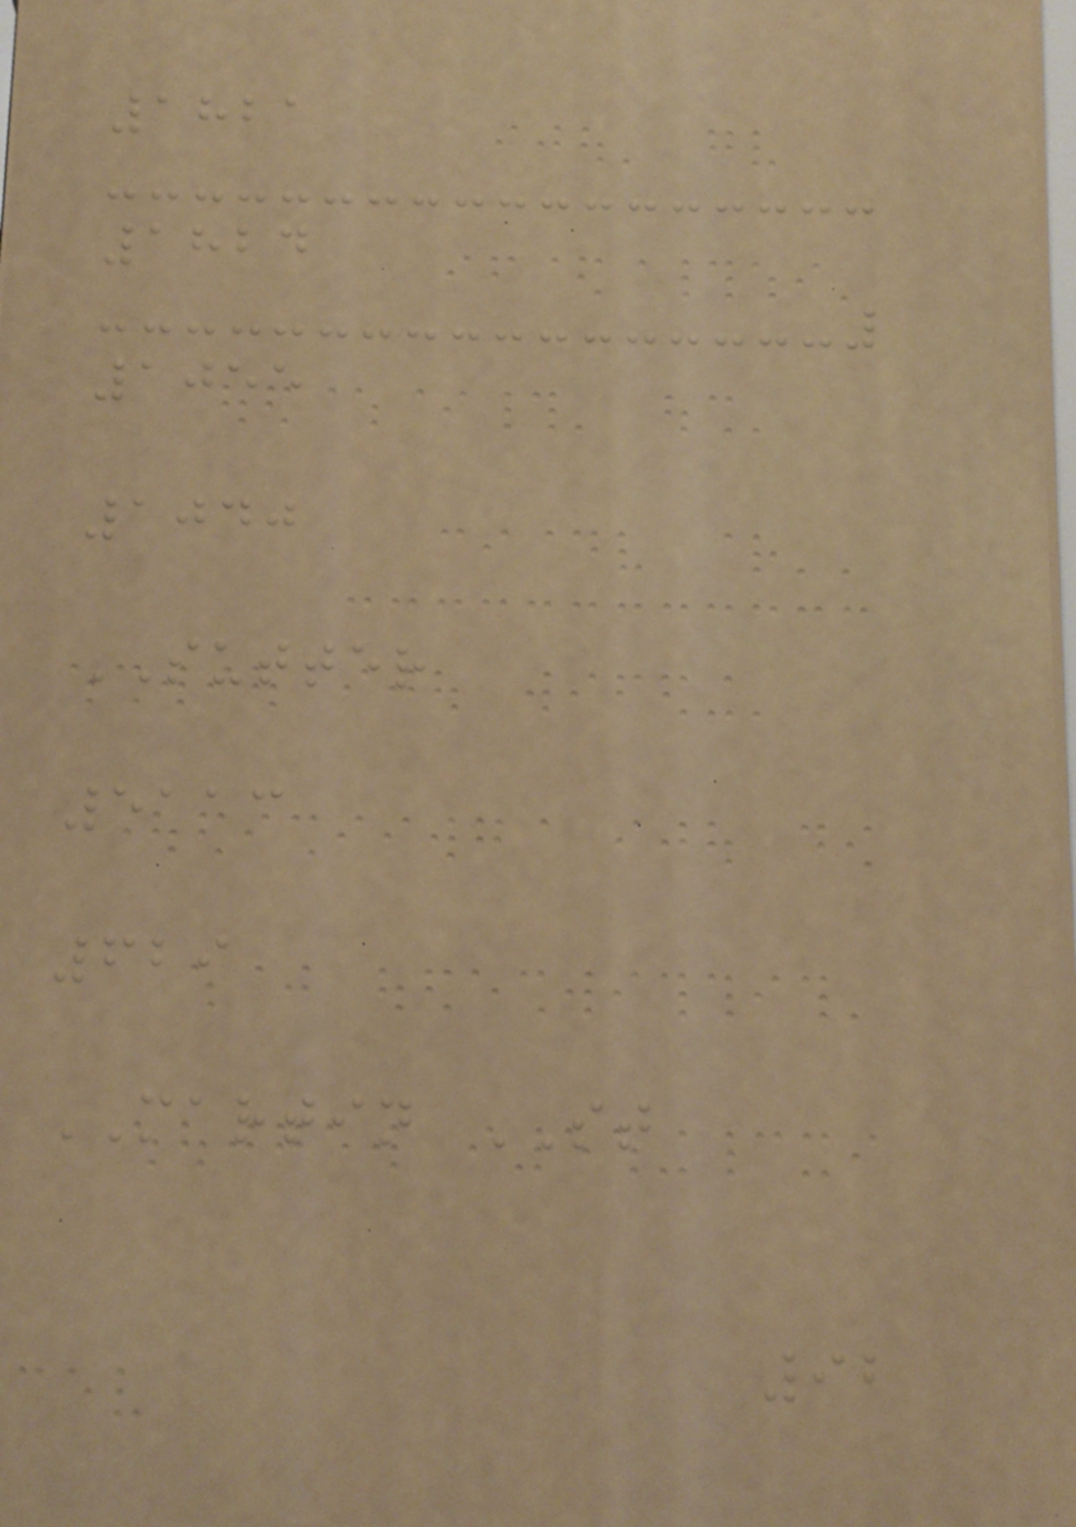1821
1824
1055
1040
SUTTER
5113
629
MARTIN ST
92
